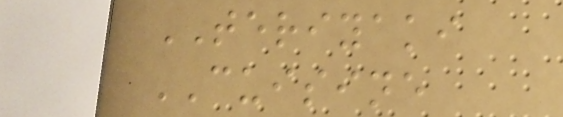TERIYAKI
CUISINE
